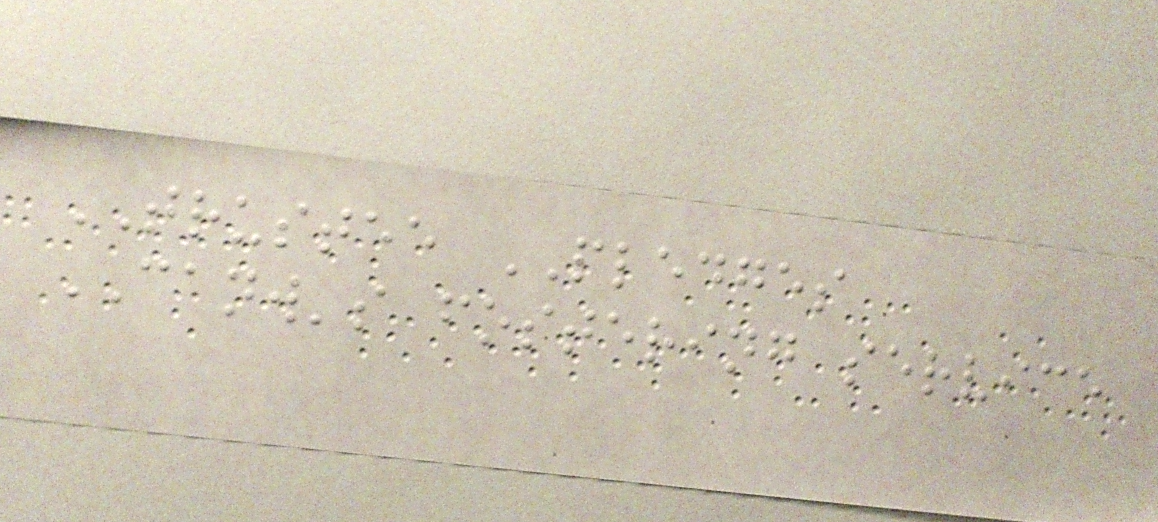TRUSTEE PLEDGES
CANW's fostering service
